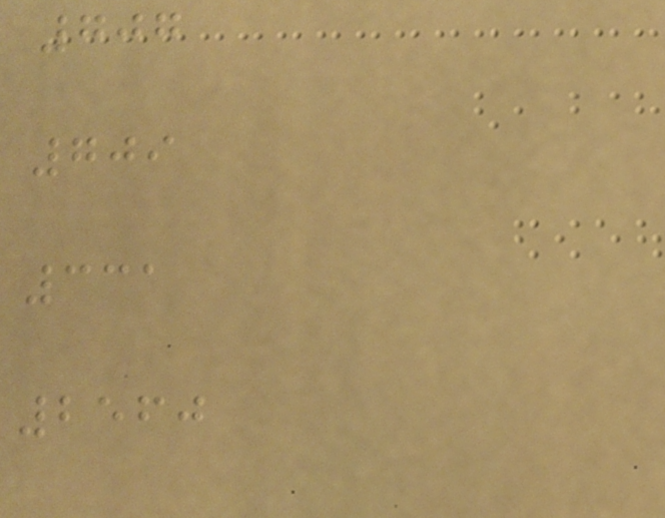707
709
331
2560
